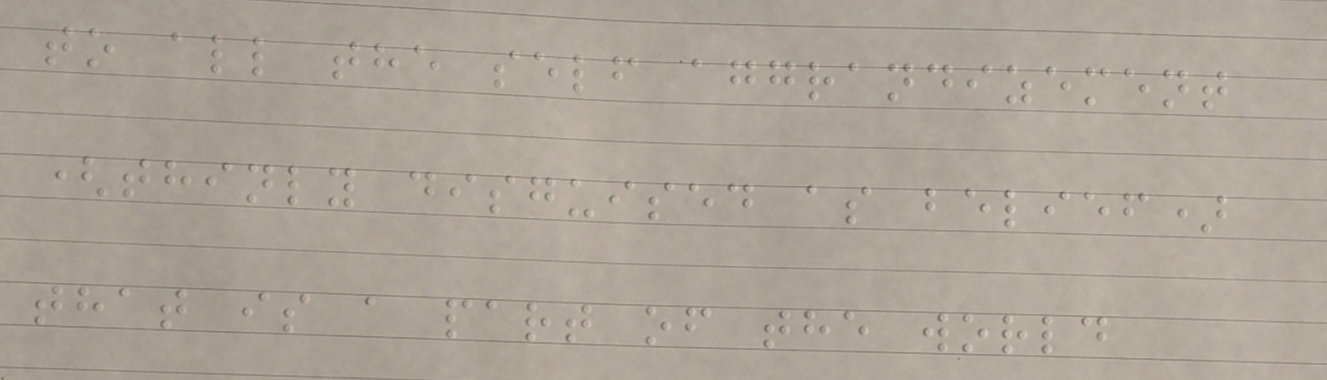to all the self aggrandizement
(thinly disguised as belief)
that is a part of the world
